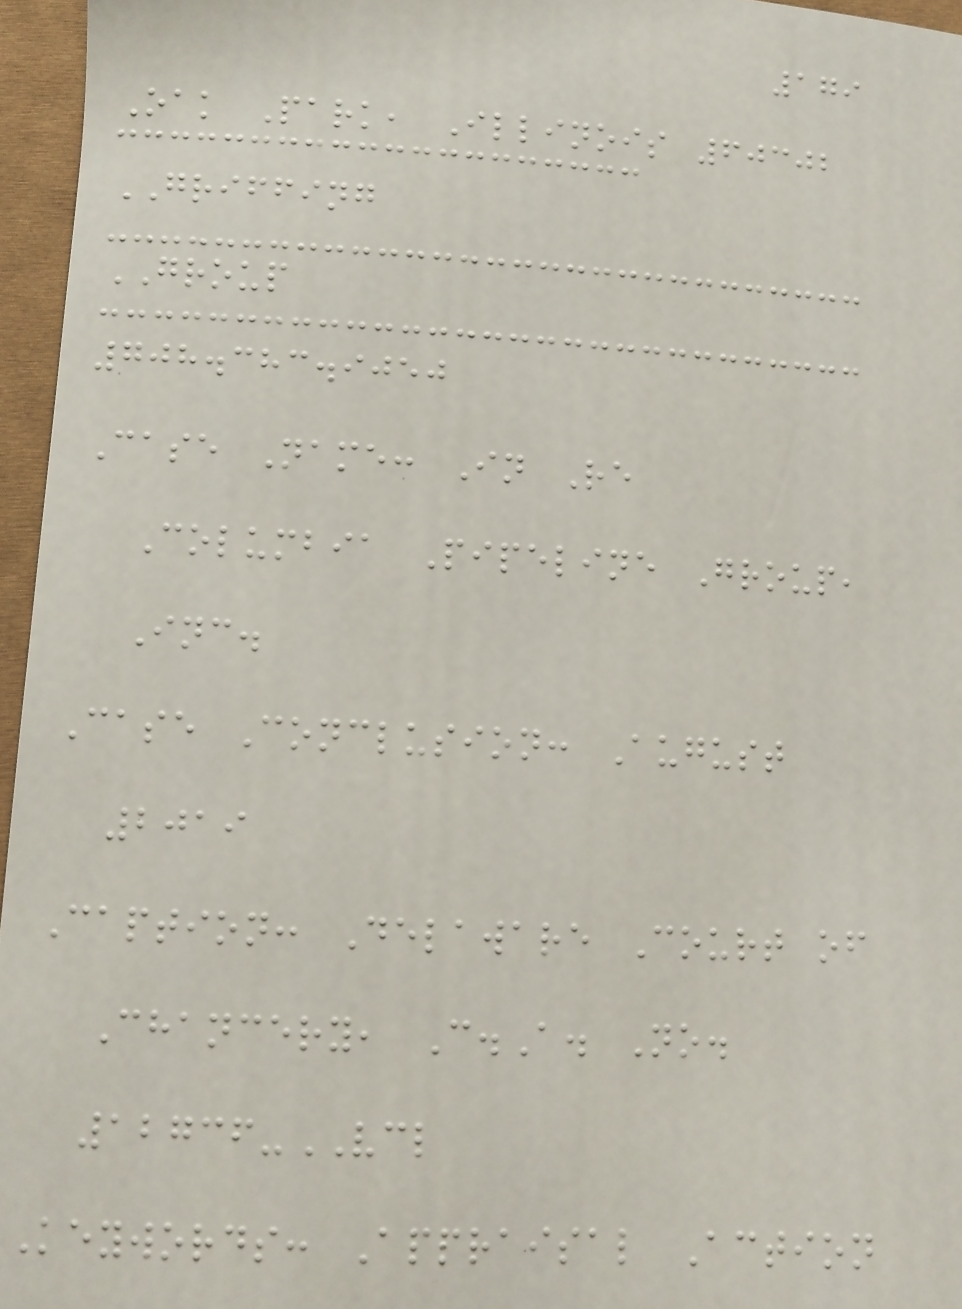179
Oak Park, Illinois 60302
GRIFFING
GROUP
708.383.9050
Case Name: In Re
Columbia Pipeline Group,
Inc.
Case Conclusion: August
2019
Caption: Delaware Court of
Chancery, C.A. No.
12736-VCL
Keywords: Appraisal Action
